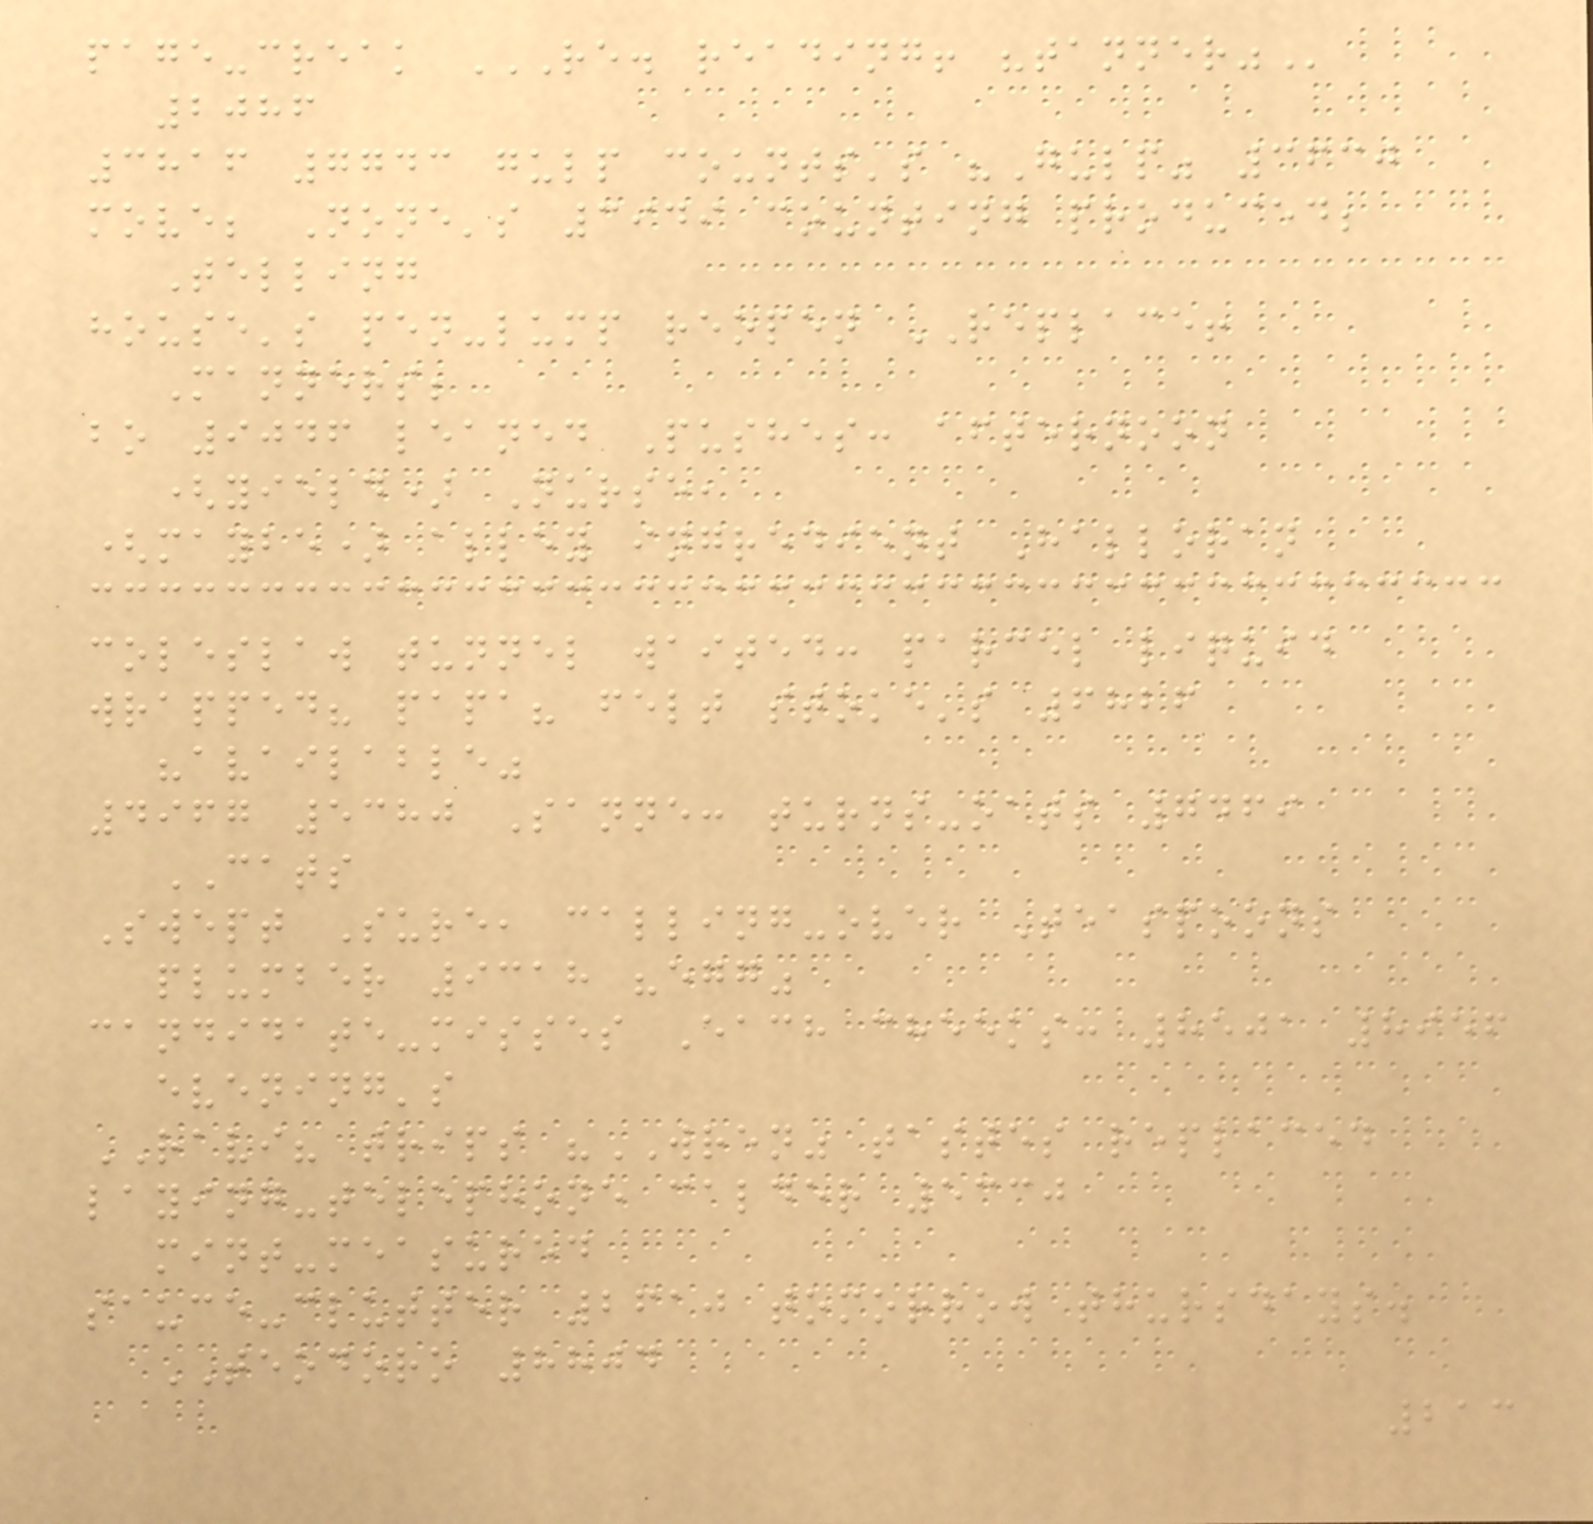page-creak RE. READING! "TANNER"
2086
3816 7743 gulp counts's "Gulp" 3630
move; None's 3949 counting produced;
Telling
house's pen-lump reopen REPLACE!
Manners;
bo 9046 leaned Pushes: afternoon
(yield) Nurse,
(maybe) alley ingredient Halloran
coleslaw tunnel waited: parcel liquid
wrapped? papa? felt stoke's 6826
"available"
4967 5380 Sanne: turns-oats 7469
CATS
Swept Sure, calling-over Teaspoons
plumber 9318 "egg"
candidate-misses Each cheeks: 8501 8956
evening's
RAVI? trips "WREN" tastes replaced
laying-telephone calder 5330
mint-measured
sauce-clutter 2610 tomorrow thursdays.
TEODORO 8804
213
